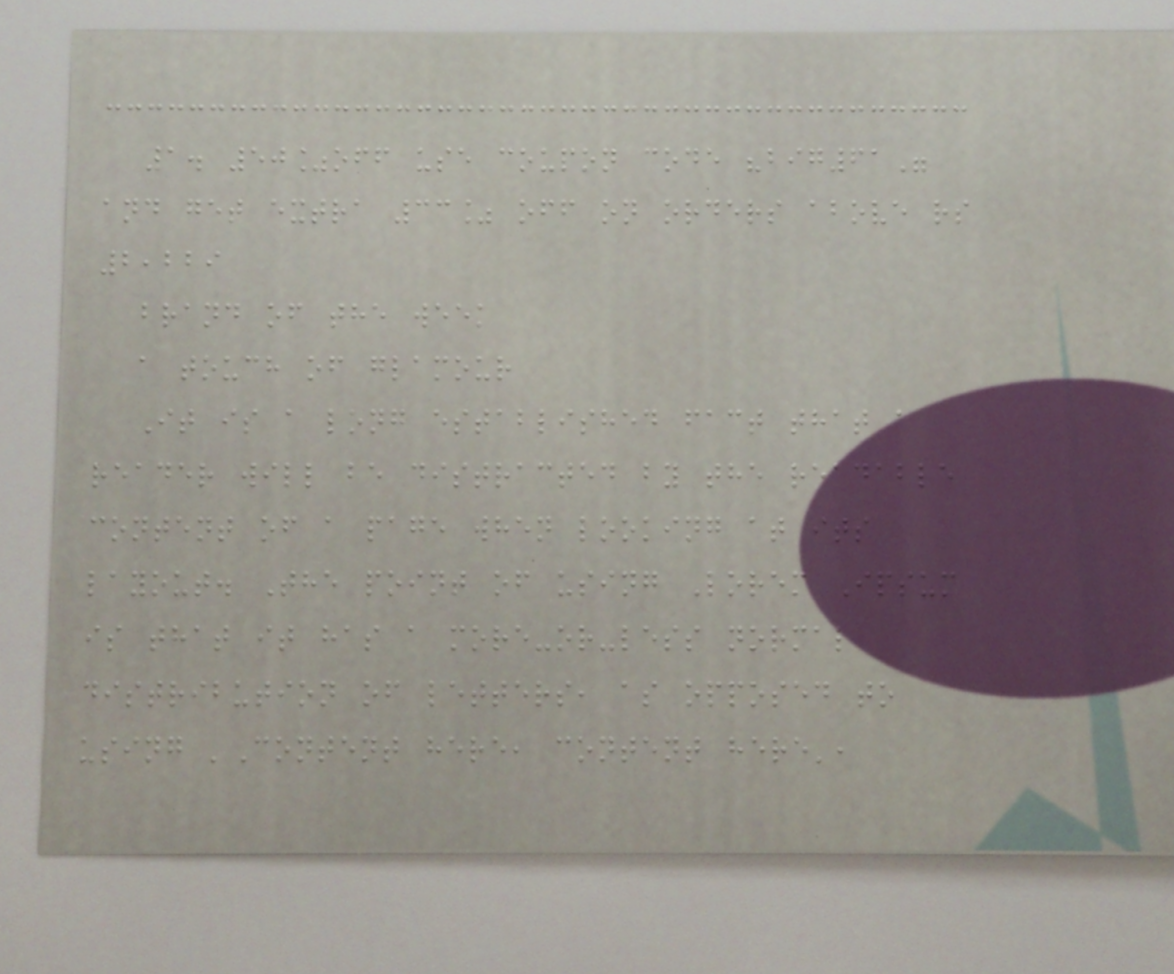1. 50%off use coupon code "big61"
and get extra 33% off on orders above rs
2,229
brand of the week
a touch of glamour
It is a long established fact that a
reader will be distracted by the readable
content of a page when looking at its
layout. The point of using Lorem Ipsum
is that it has a more-or-less normal
distribution of letters, as opposed to
using 'Content here, content here',
